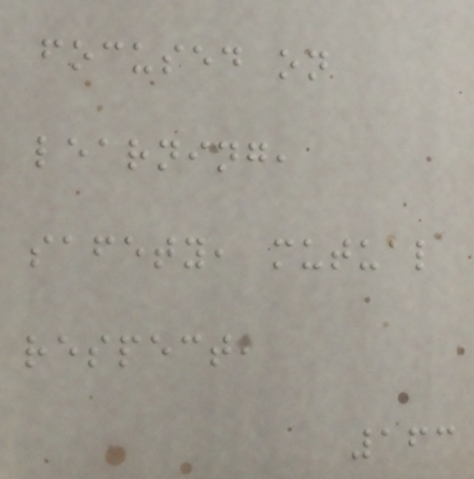focused on
learning,
safety, mutual
respect,
163
